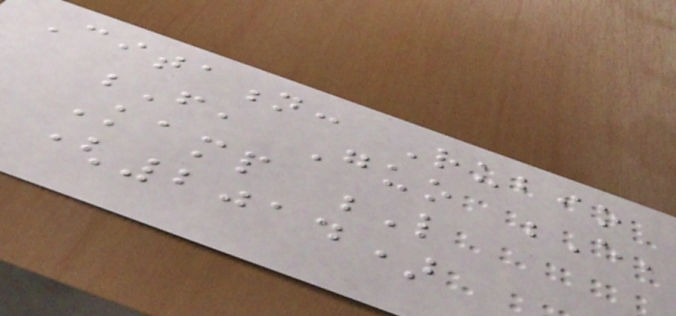Citation: Rubio
F, Guo E,
Kamp L
(2014)
